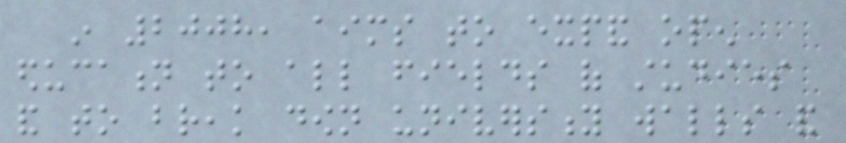in 2008, aims to expand open
education to all fields of studies
and to break down university walls and
